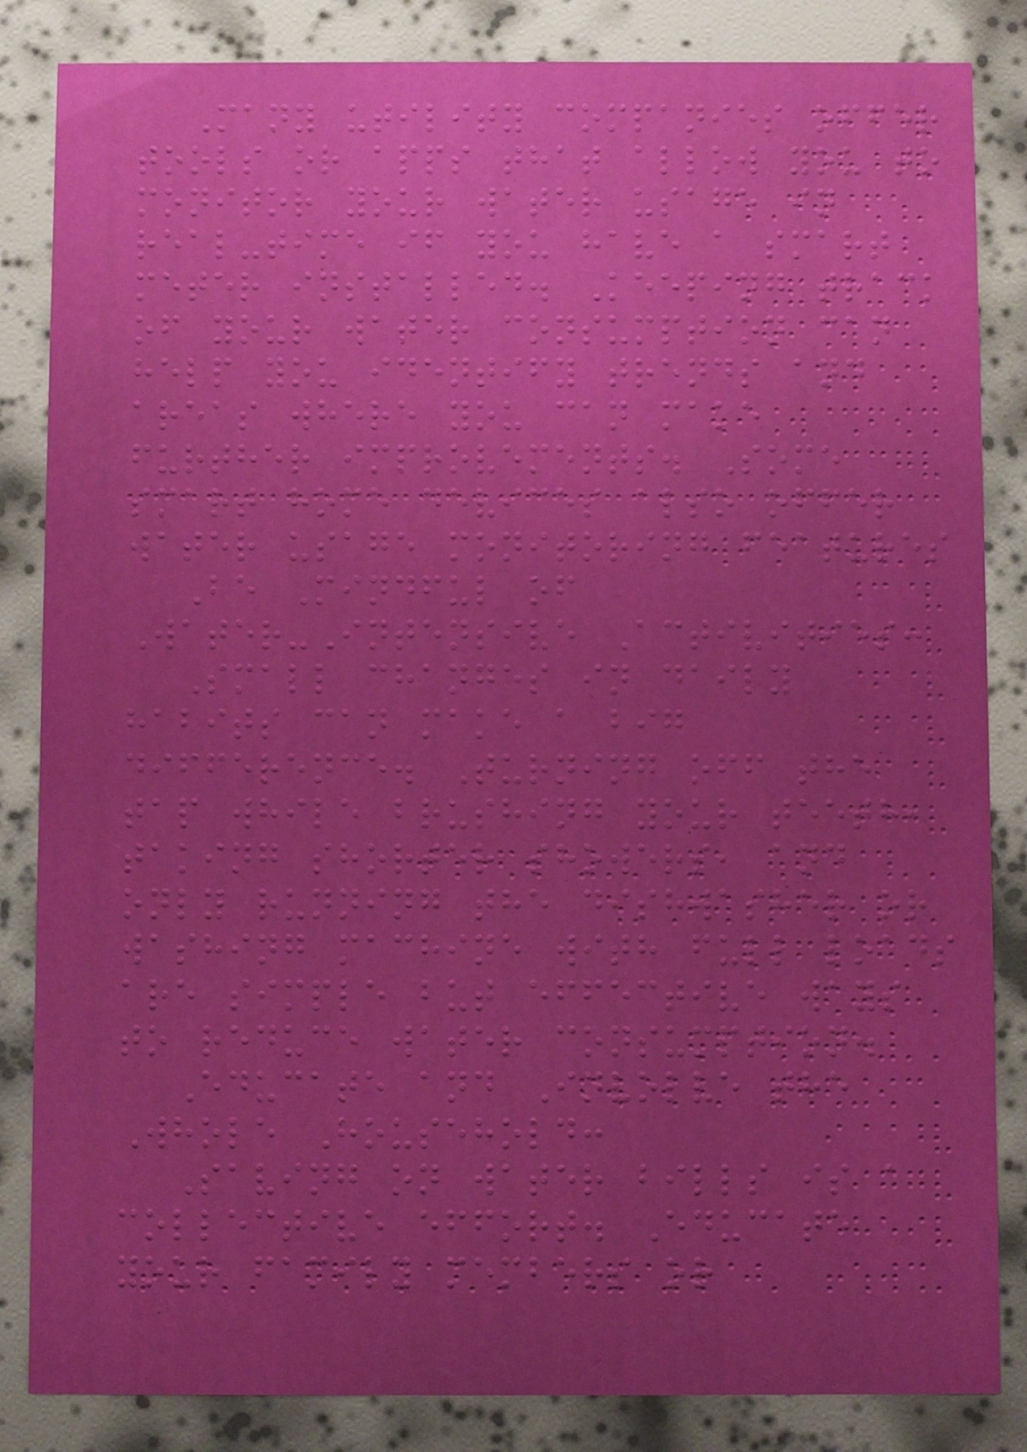Many utility companies offer
tools or apps that allow you to
monitor your water usage in
real-time if you have a smart
meter installed. Keeping track
of your water consumption can
help you identify trends and
areas where you can make
further improvements. Some
smart home devices also offer
water usage monitoring features
Be Mindful of
Water-Intensive Activities:
Small changes in daily
habits can make a big
difference. Turning off the
tap while brushing your teeth,
taking shorter showers, and
only running the dishwasher or
washing machine with full loads
are simple but effective ways
to reduce water consumption.
Educate and Involve the
Whole Household:
Saving on water bills is a
collective effort. Educate
your family members or
